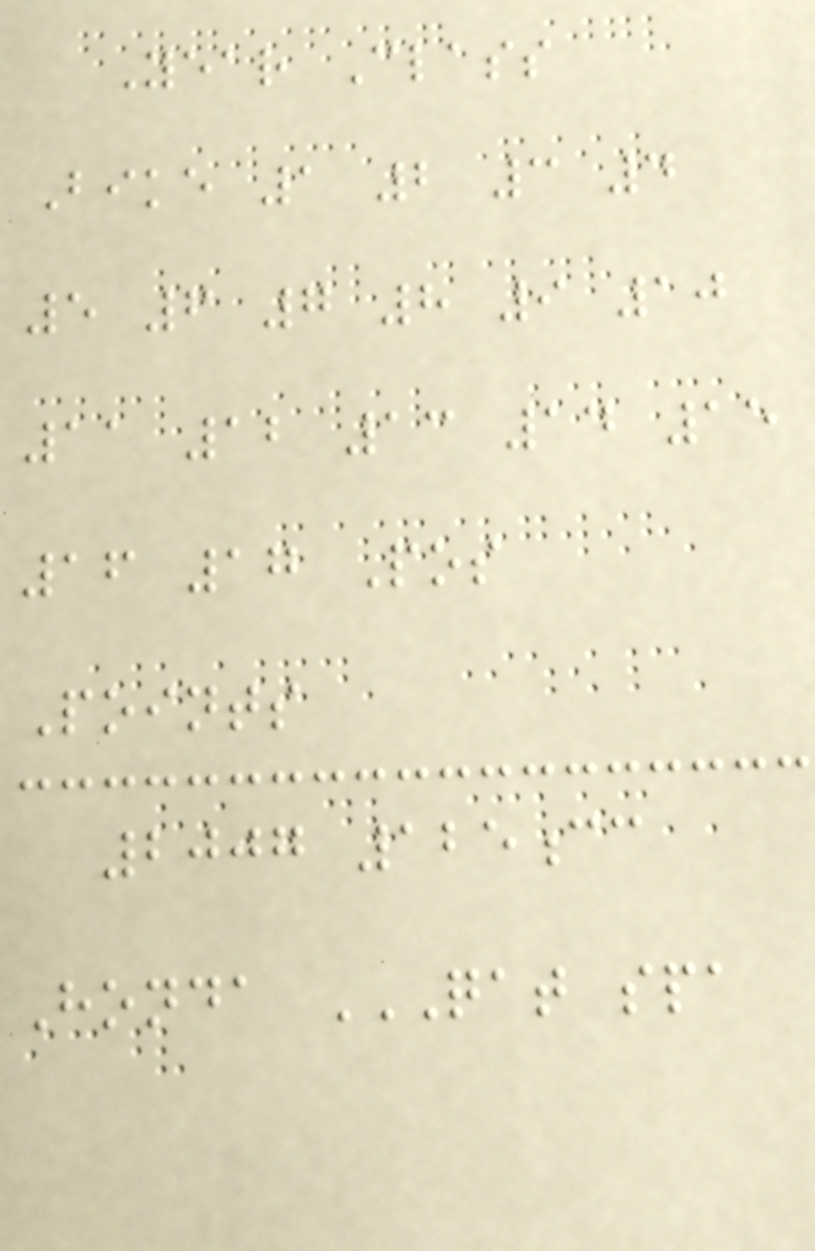Year Class
Bike 1 2 3 4
5 6 7 8 9 10
11 12 13 14 15
16 17 Pos
Points
2007 125cc
Honda QAT SPA
